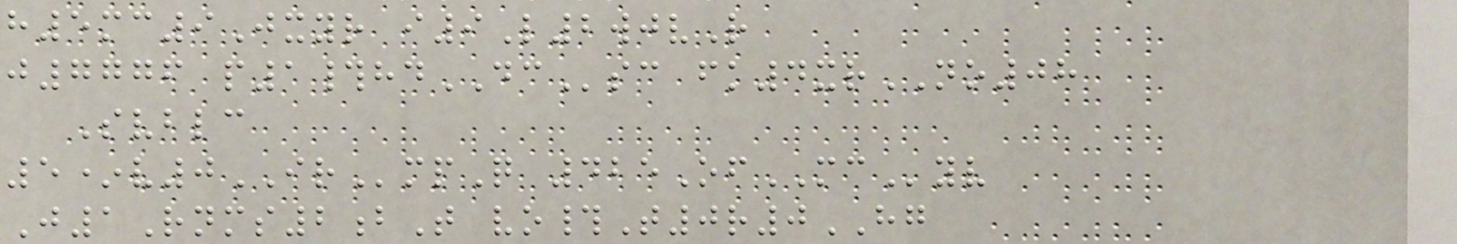h5mc9Jxyr i9L2wjvR
j7776 p1#hdDCsc fk4xrNO08
Svblc
5*v0IRmpQ 425OfMCyv
J1Rnms2bT vo#T0r0HG
